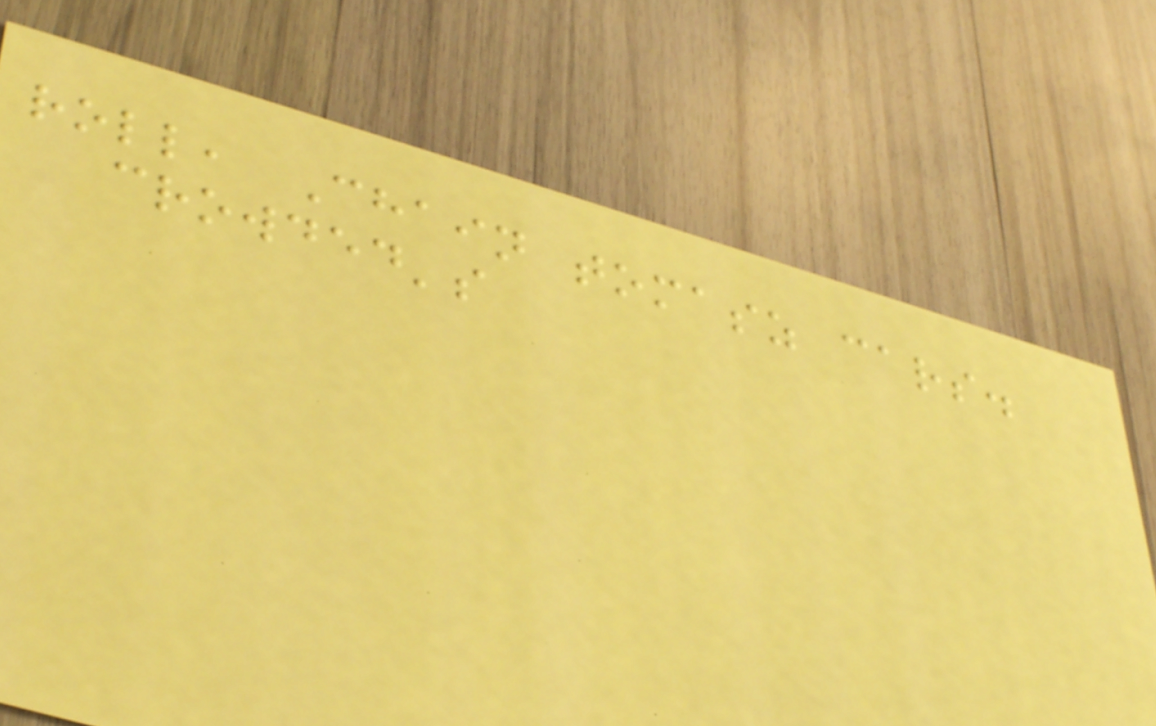roll, Chain tomasz cars.
crowded's
